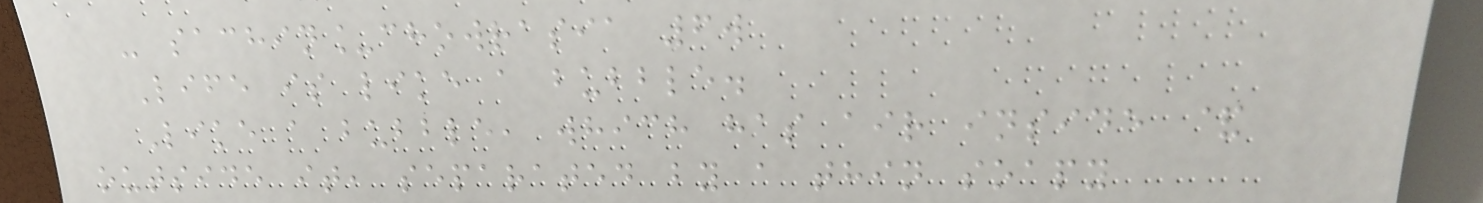- sachin_chowrasia 6w
Life is like a bubble.
Like a bubble, which has air inside &
outside it, separated by a thin soapy
